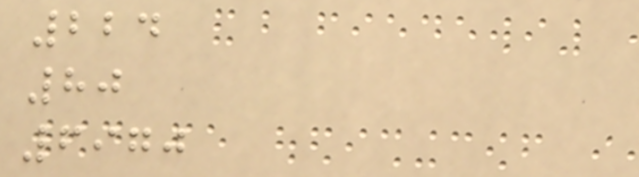224
80
6970
